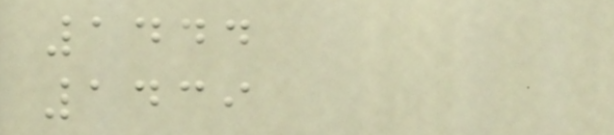1444
1439
